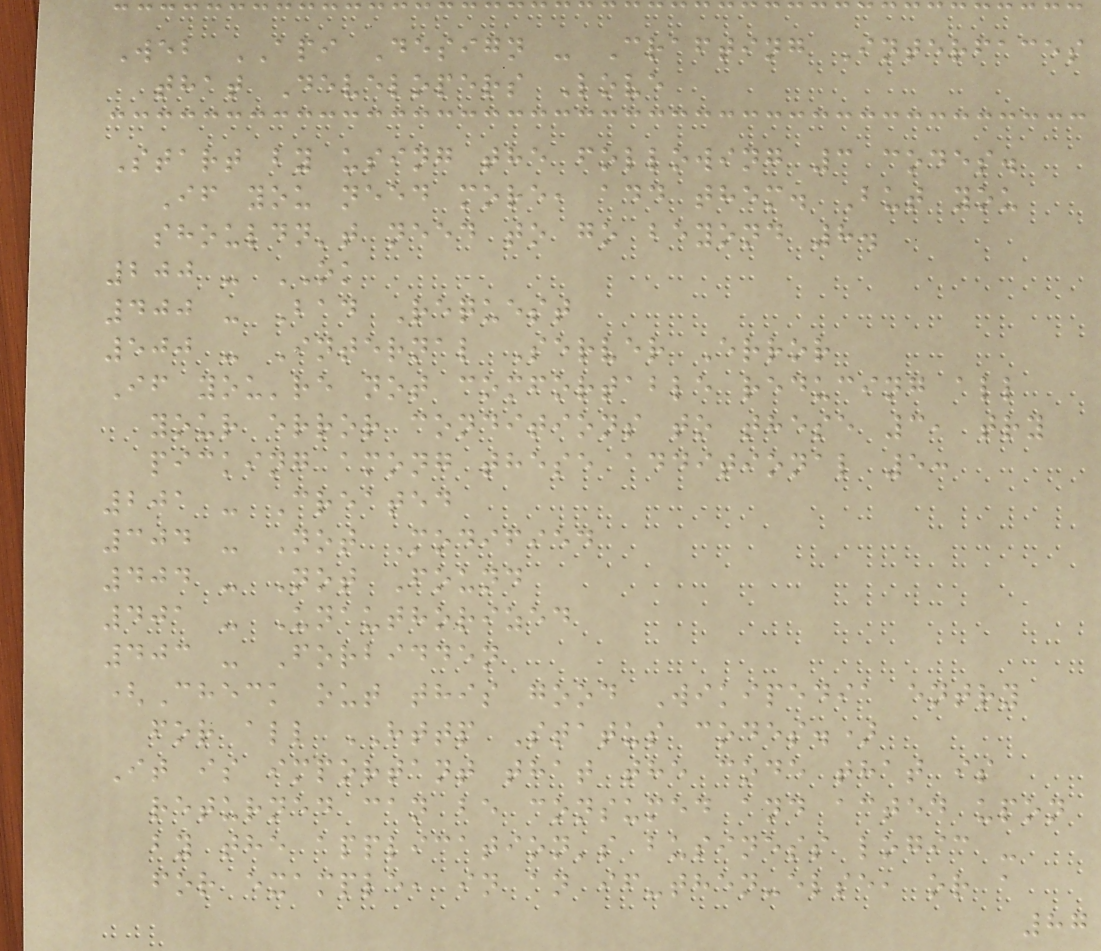Web API Design - Crafting Interfaces
that Developers Love
Start by using the following 3 codes.
If you need more, add them. But you
shouldn't need to go beyond 8.
200 - OK
400 - Bad Request
500 - Internal Server Error
If you're not comfortable reducing all
your error conditions to these 3, try
picking among these additional 5:
201 - Created
304 - Not Modified
404 - Not Found
401 - Unauthorized
403 - Forbidden
(Check out this good Wikipedia entry
for all HTTP Status codes.)
It is important that the code that is
returned can be consumed and acted upon
by the application's business logic -
for example, in an if-then-else, or a
87
